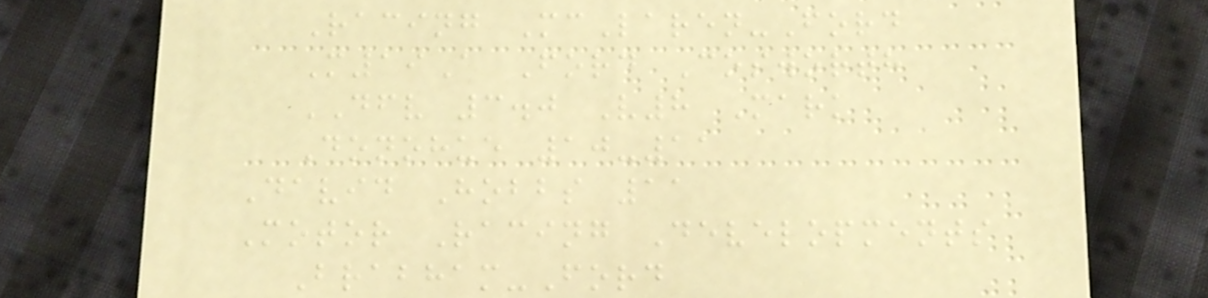Racing McLaren-Ford
M19A Ford Cosworth
DFV 3.0 V8 Mark
Donohue 10-11
David Hobbs 11
Motor Racing Developments
Brabham-Ford
